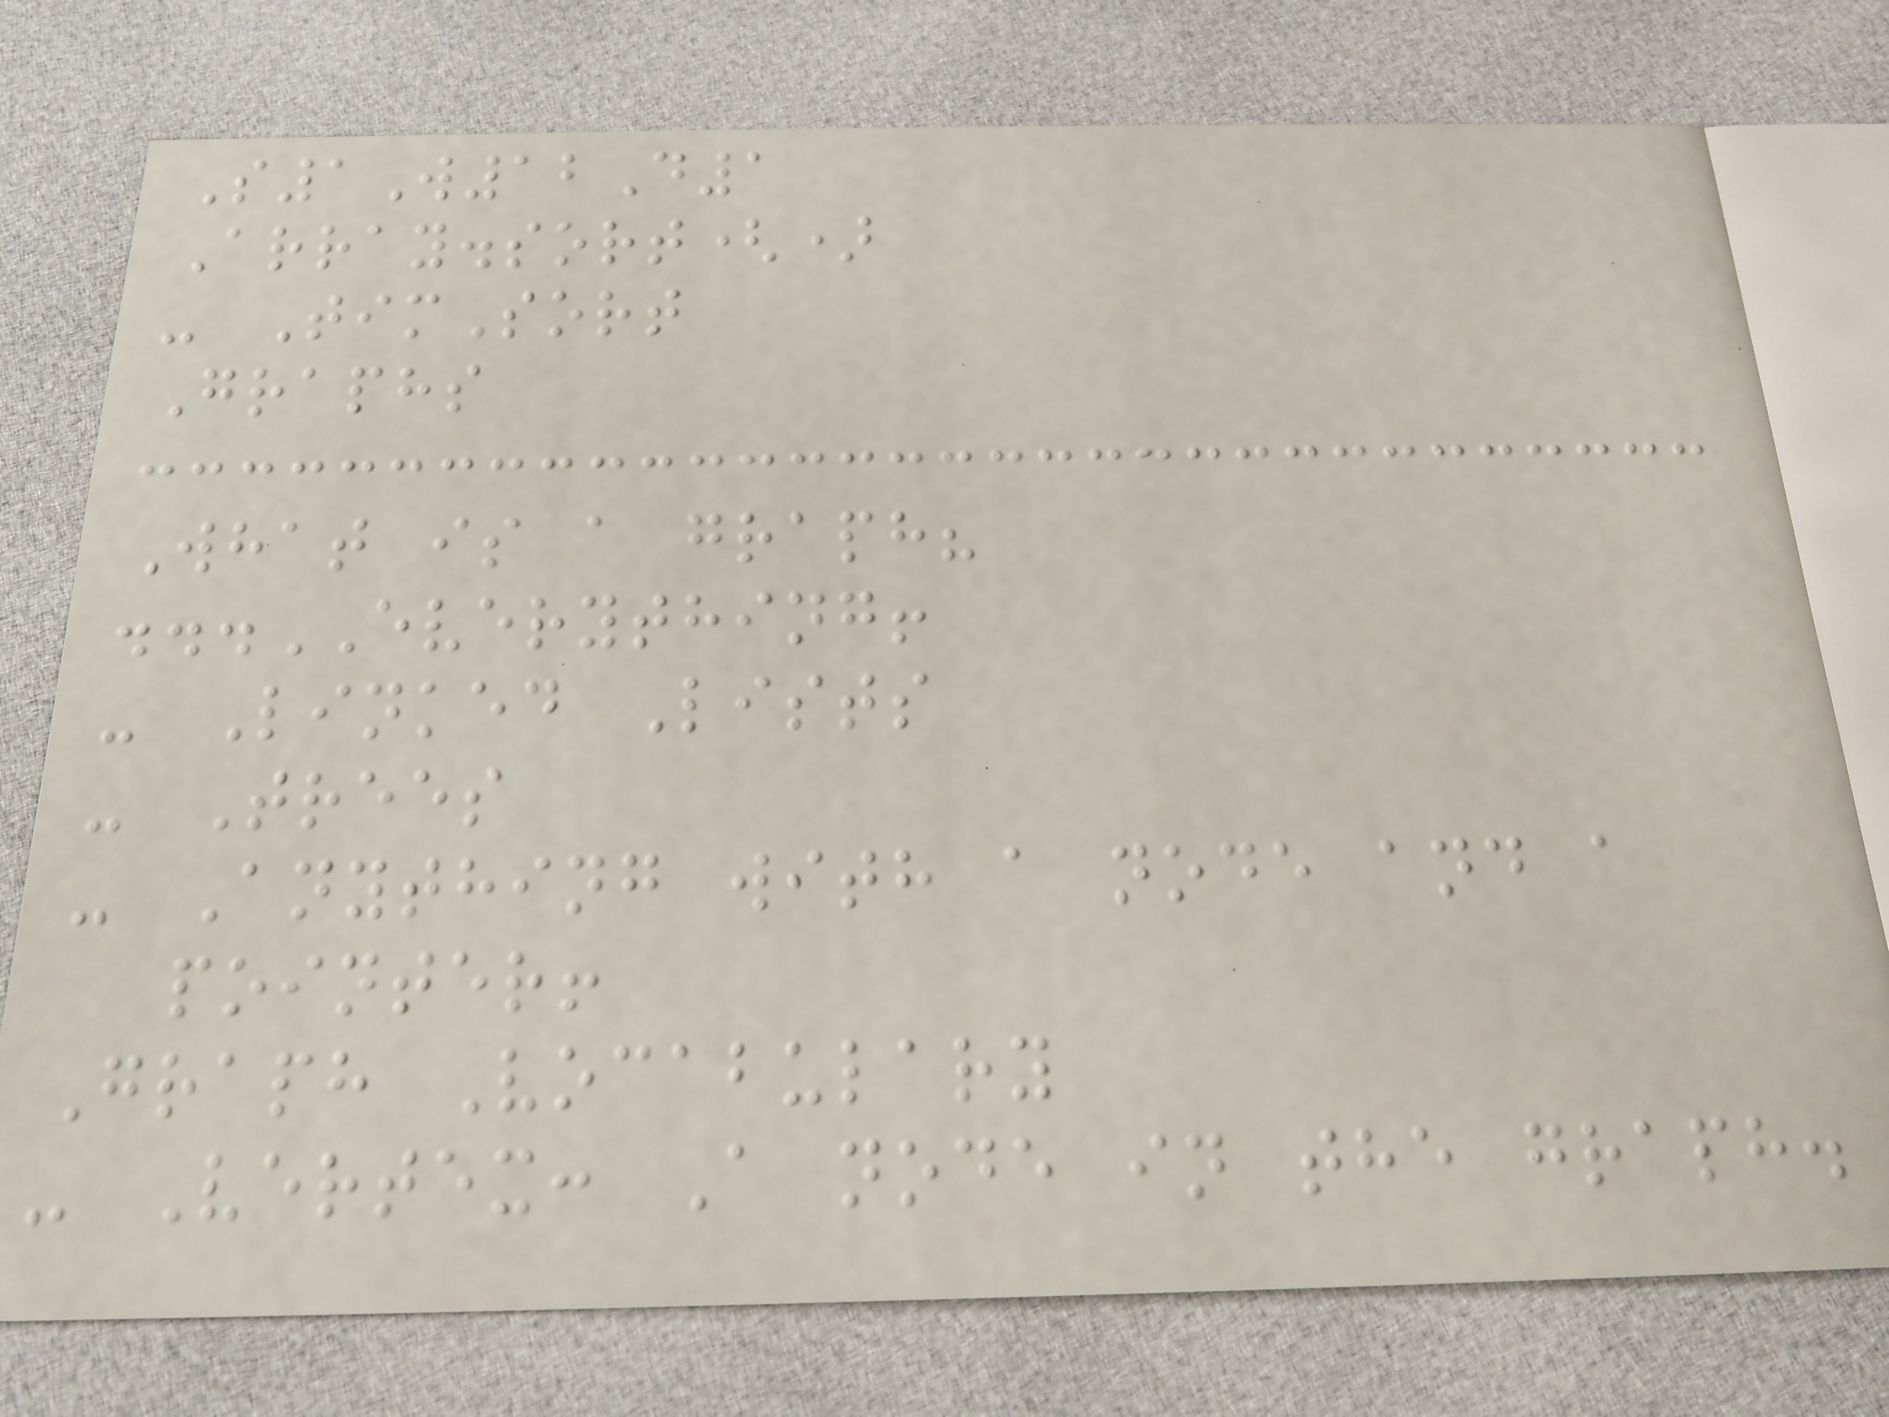S1W12D1
Array.sort()
- TimSort
Graphs
What is a graph?
...EVERYTHING!
- Linked Lists
- Trees
- Anything with a node and a
pointer!
Graph Vocabulary
- Vertex: A node in the graph.
